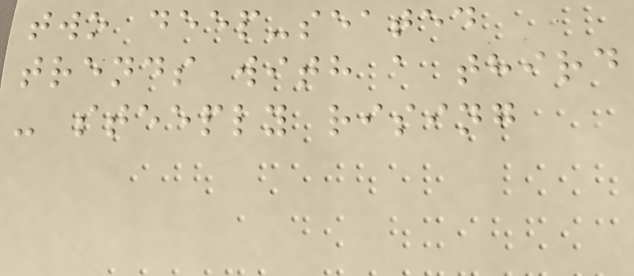two deep-seated
trends with a third
- steeply rising
